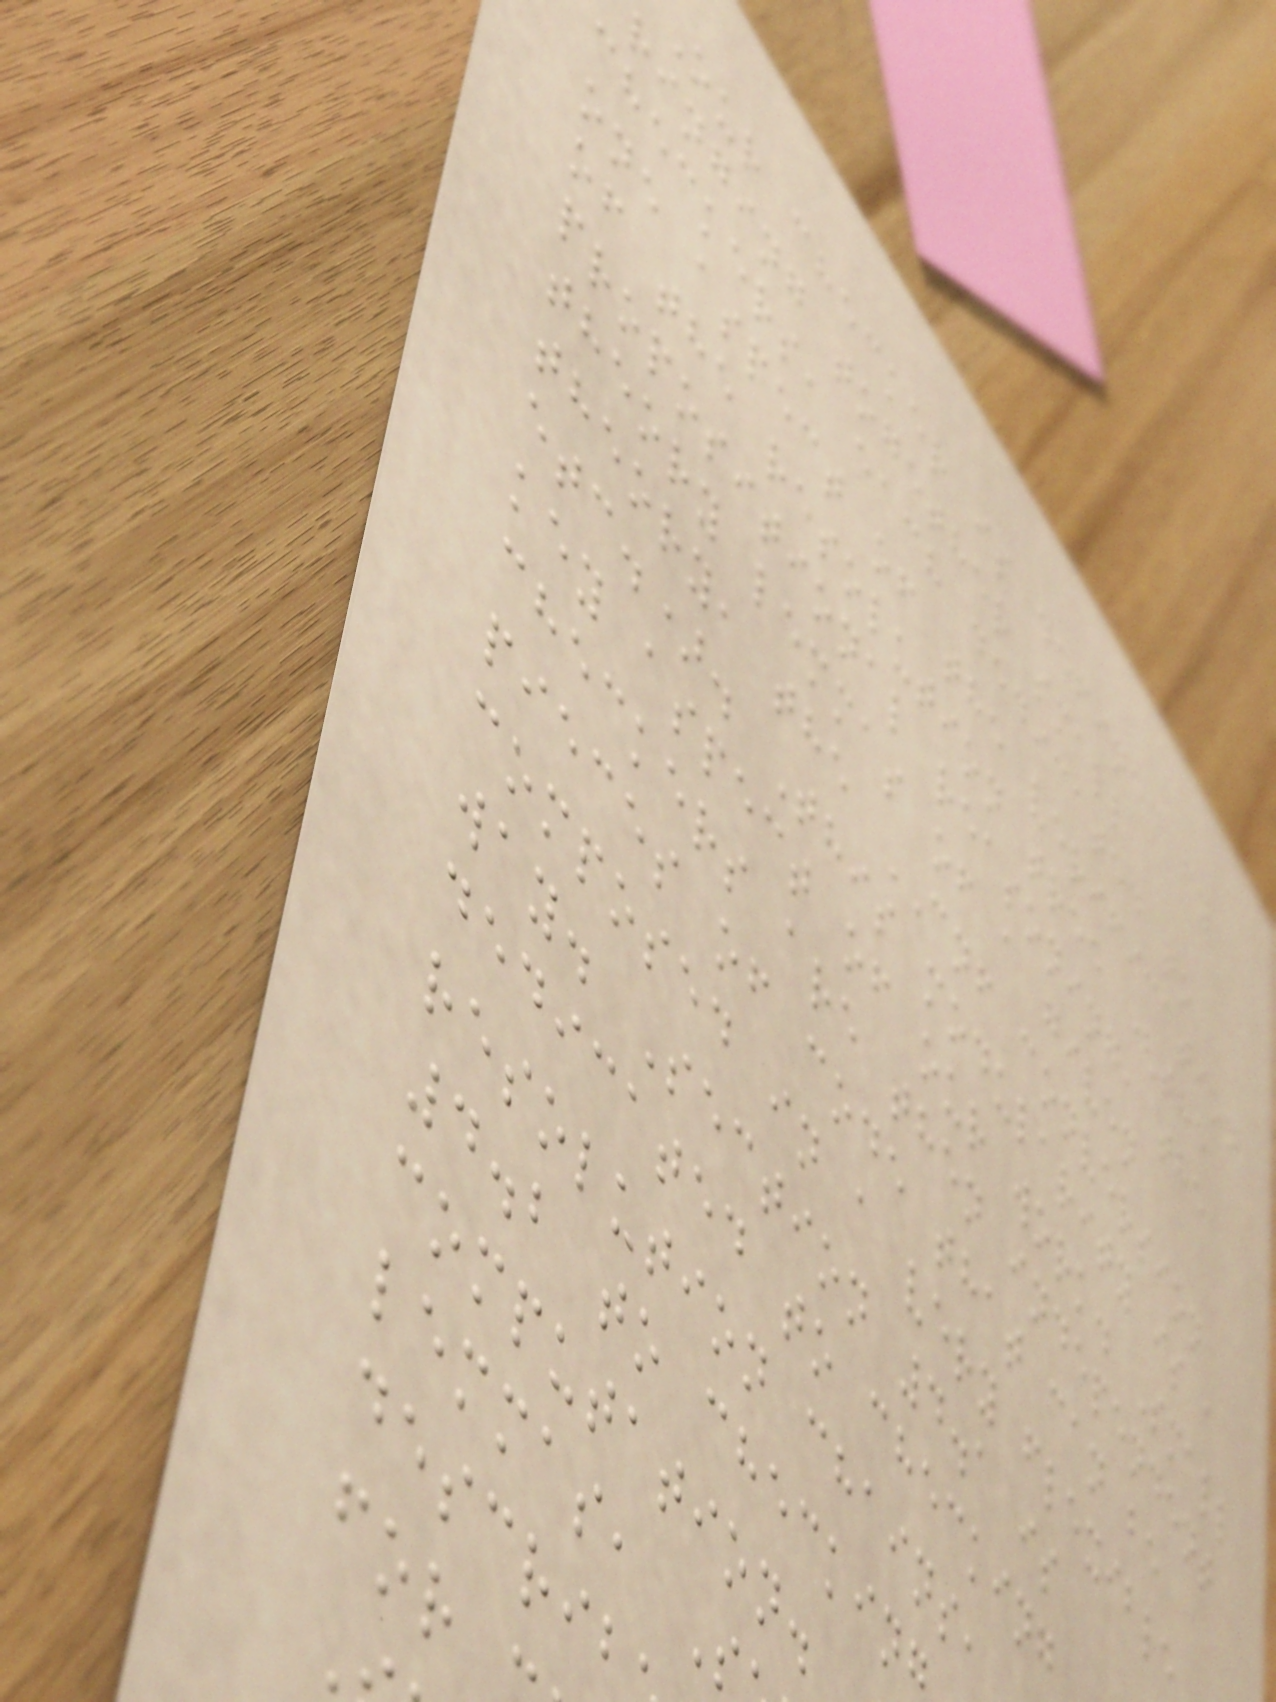Our checker is defined by
ringing together small
checkers, each dedicated to
one aspect of the verification
of the resolution tree (the
propositional reasoning, the
theory lemmas of a given
theory, the CNF conversion
etc.). This modularity is a
key aspect of our work. Small
checkers are then independent
pieces of code that can be
composed in a very flexible
way. Section 4.1 is
dedicated to checking
resolution chains,
4.2 to checkin
computation.
lemmas,
describ
